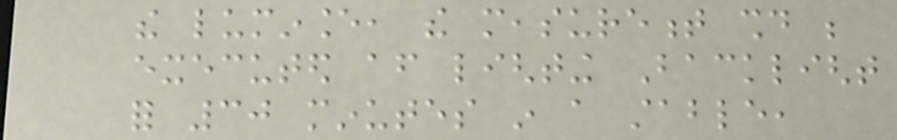the luminance, the measurement should be
executed after lighting Backlight
for 30 minutes in a stable,
